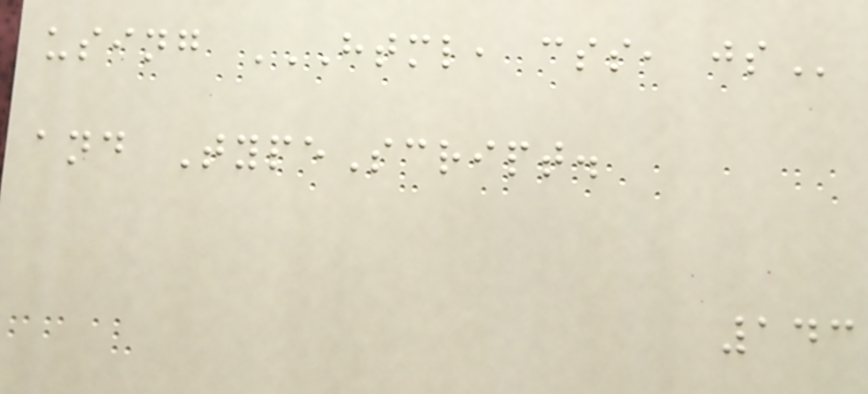using HTML, CSS, JS
and TypeScript.
143
